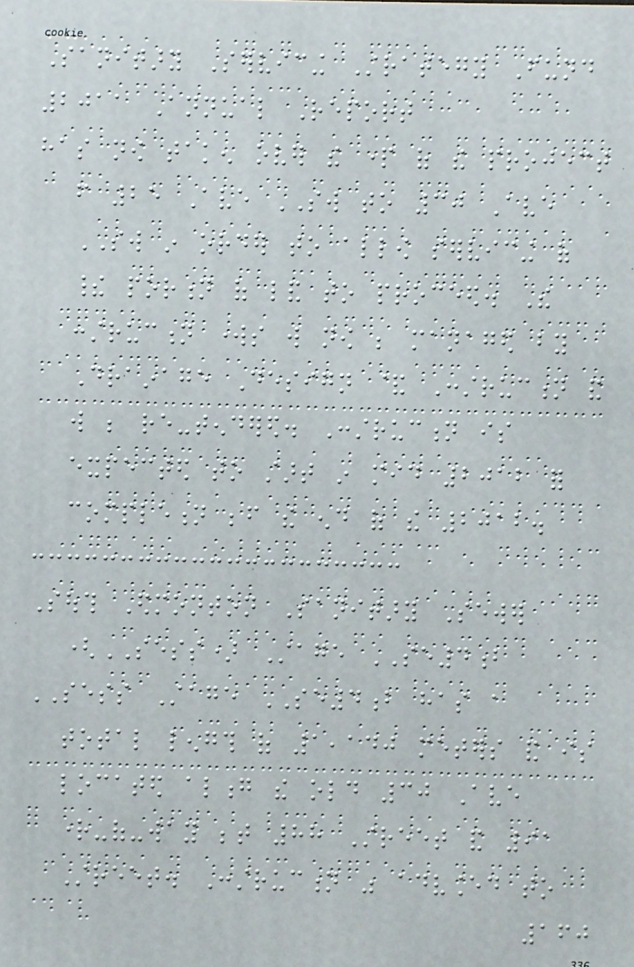Sanitary Servicing Strategy Fund
2011 Annual Report
has now taken over the part of the project
from 25 Ave SW to 30 Ave
SW in order to allow servicing of
their portion of land to proceed. The
construction works will now be managed by
Drainage Design & Construction and
will be re-tendered. Construction is
expected to start in mid 2012 for
completion before the end of the 2012.
South Edmonton Sanitary Sewer
(SESS) Stage SE4b
SESS Stage SE4b has a
total length of 1,140 meters and is
located along the old 30 Ave
right-of-way between 88 Street and 91
Street. Construction was advanced to
160
